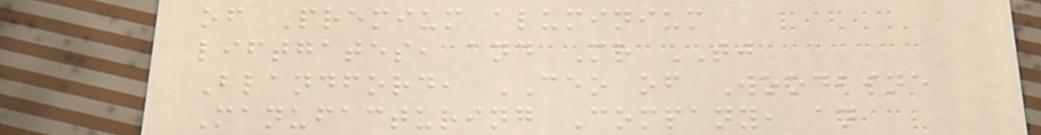of Premium aluminium
liftgates, and Mr TJ
Blandford, CEO of Woodbine
Manufacturing Company, an
